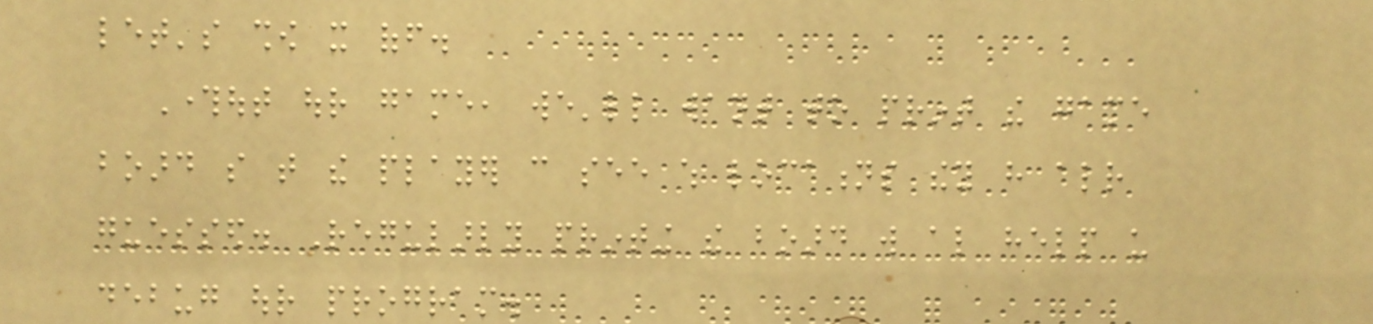let's show it off.
Throughout our game, we'll want to print the game
board so that the player can see which locations they have already
guessed. Regularly printing the board will also help us
debug our program.
